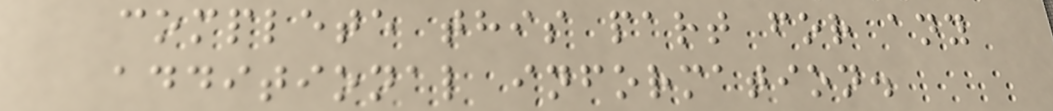complete this part for any
additional information.
